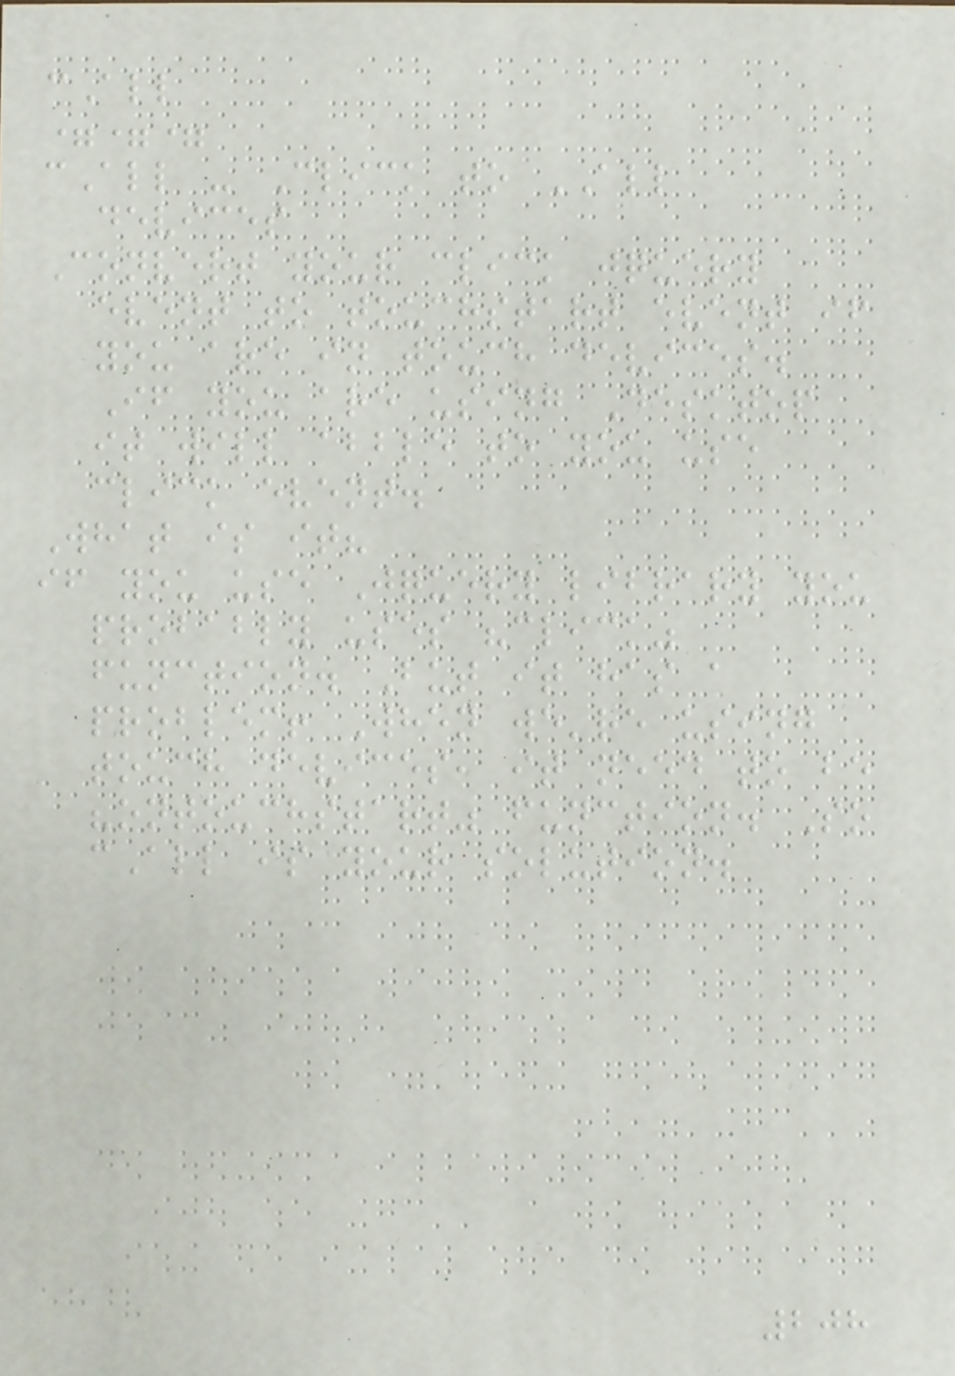cAll
===
cAll - Click to ALL
devices
Convert your click jquery
event to touchstart event if
you are in touch devices.
If you are using Desktop
it will abble to you use
click event.
What is it?
if you use Jquery library you
probably uses "click"
function. But it has a
problem! When we're using
touch devices, it need to be
"ontouchstart" function. So
cAll is your solution.
208
